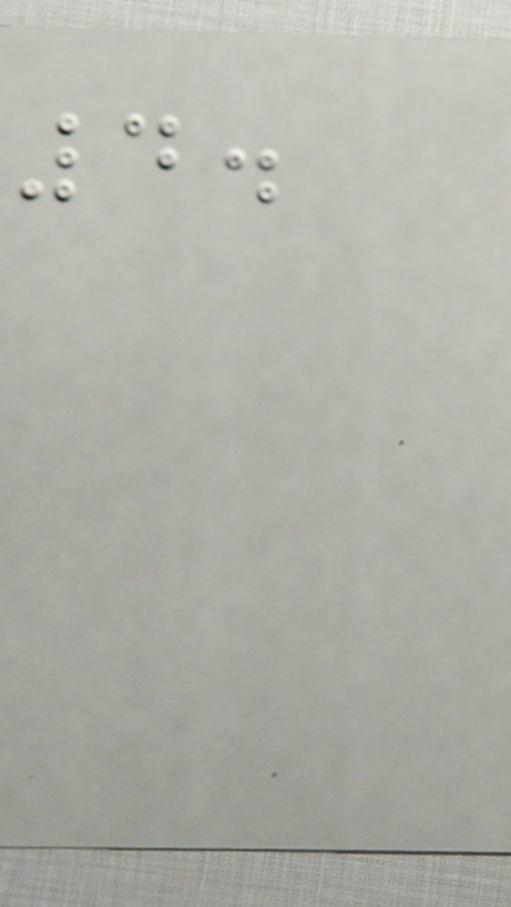4.
